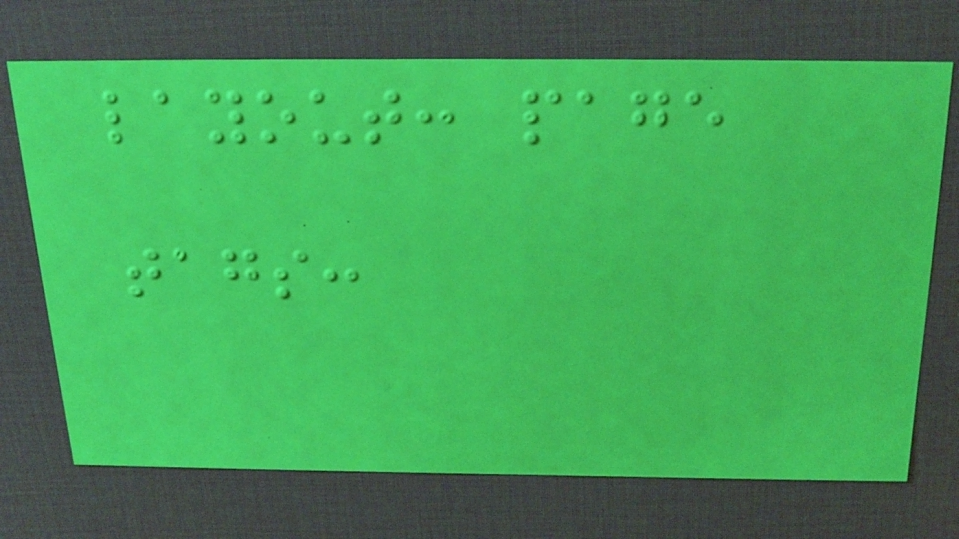layout: page
tags:
